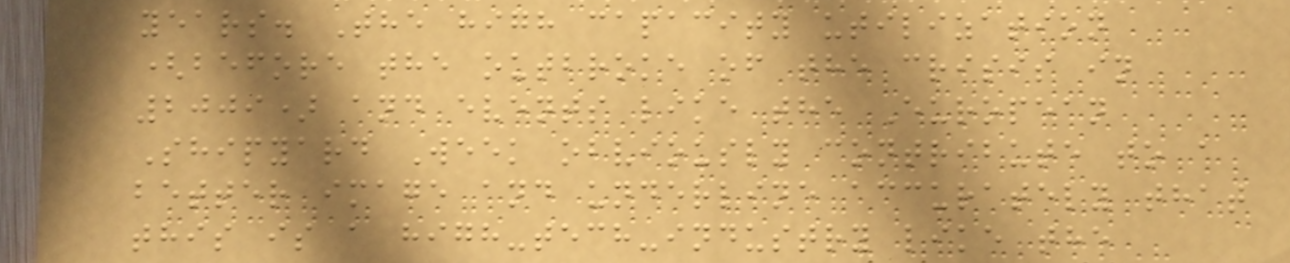years. The high capacity utilization
(before the outbroke of the crisis in
2009) and events like the European
Shipyard Week obviously contribute to a
better image and underline accurately that
this is a high-tech-industry like the
